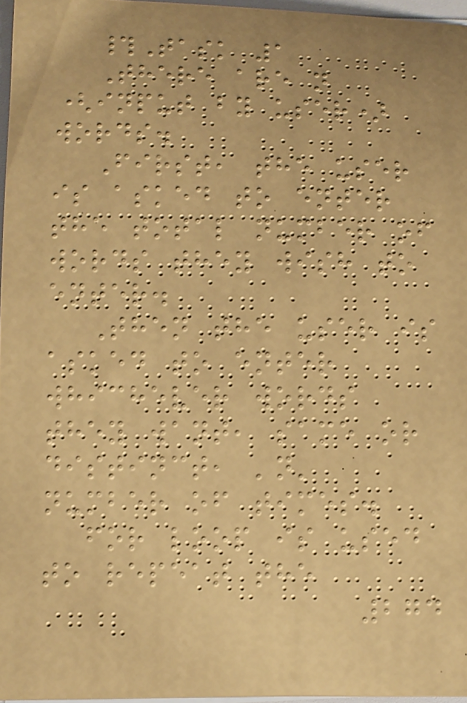#Task 1
There are n
(input by user)
words.
First, the user
is asked to enter
the total number of
words they wish to
enter.
Then the user is
asked to enter
whichever words
they want, same or
distinct, 'n'
number of times.
for loop is used
to repeat the
274
